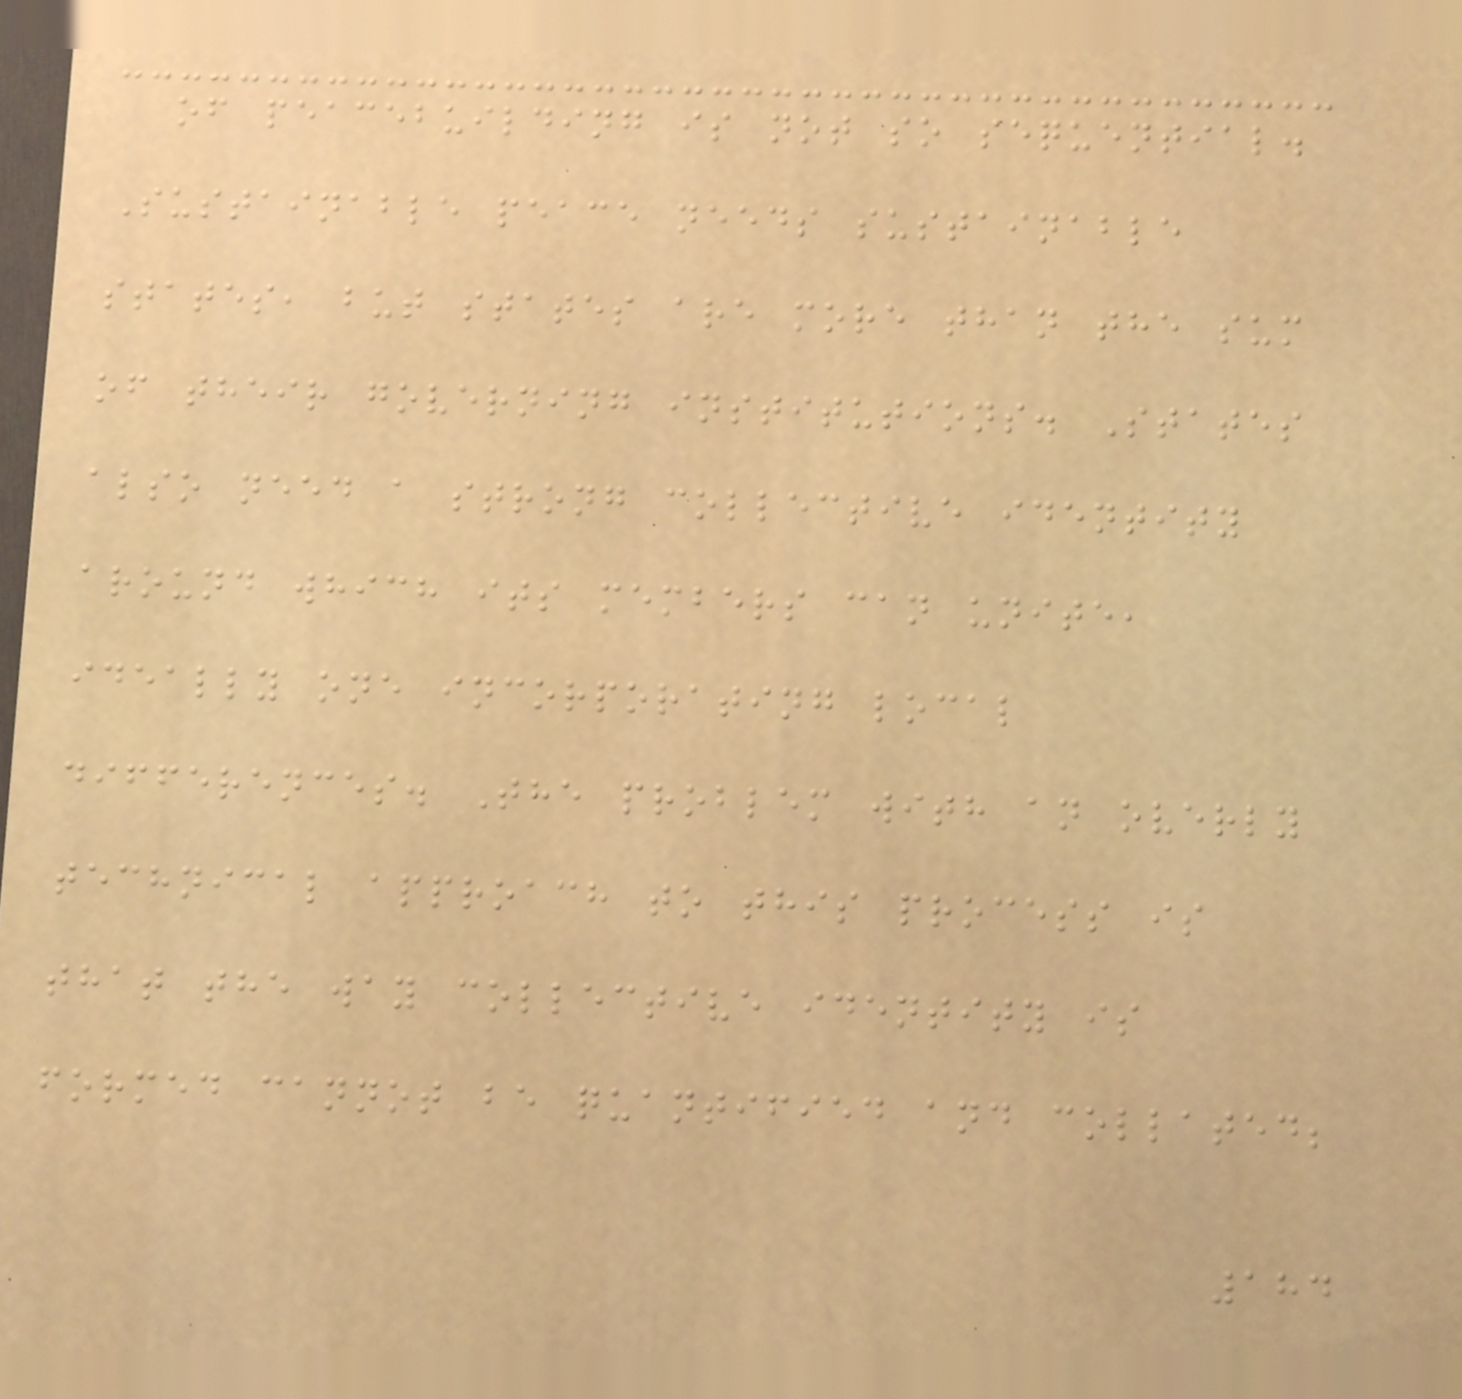of peacebuilding is not so sequential.
Sustainable peace needs sustainable
states, but states are more than the sum
of their governing institutions. States
also need a strong collective identity
around which its members can unite,
ideally one incorporating local
differences. The problem with an overly
technical approach to this process is
that the way collective identity is
formed cannot be quantified and collated;
184
